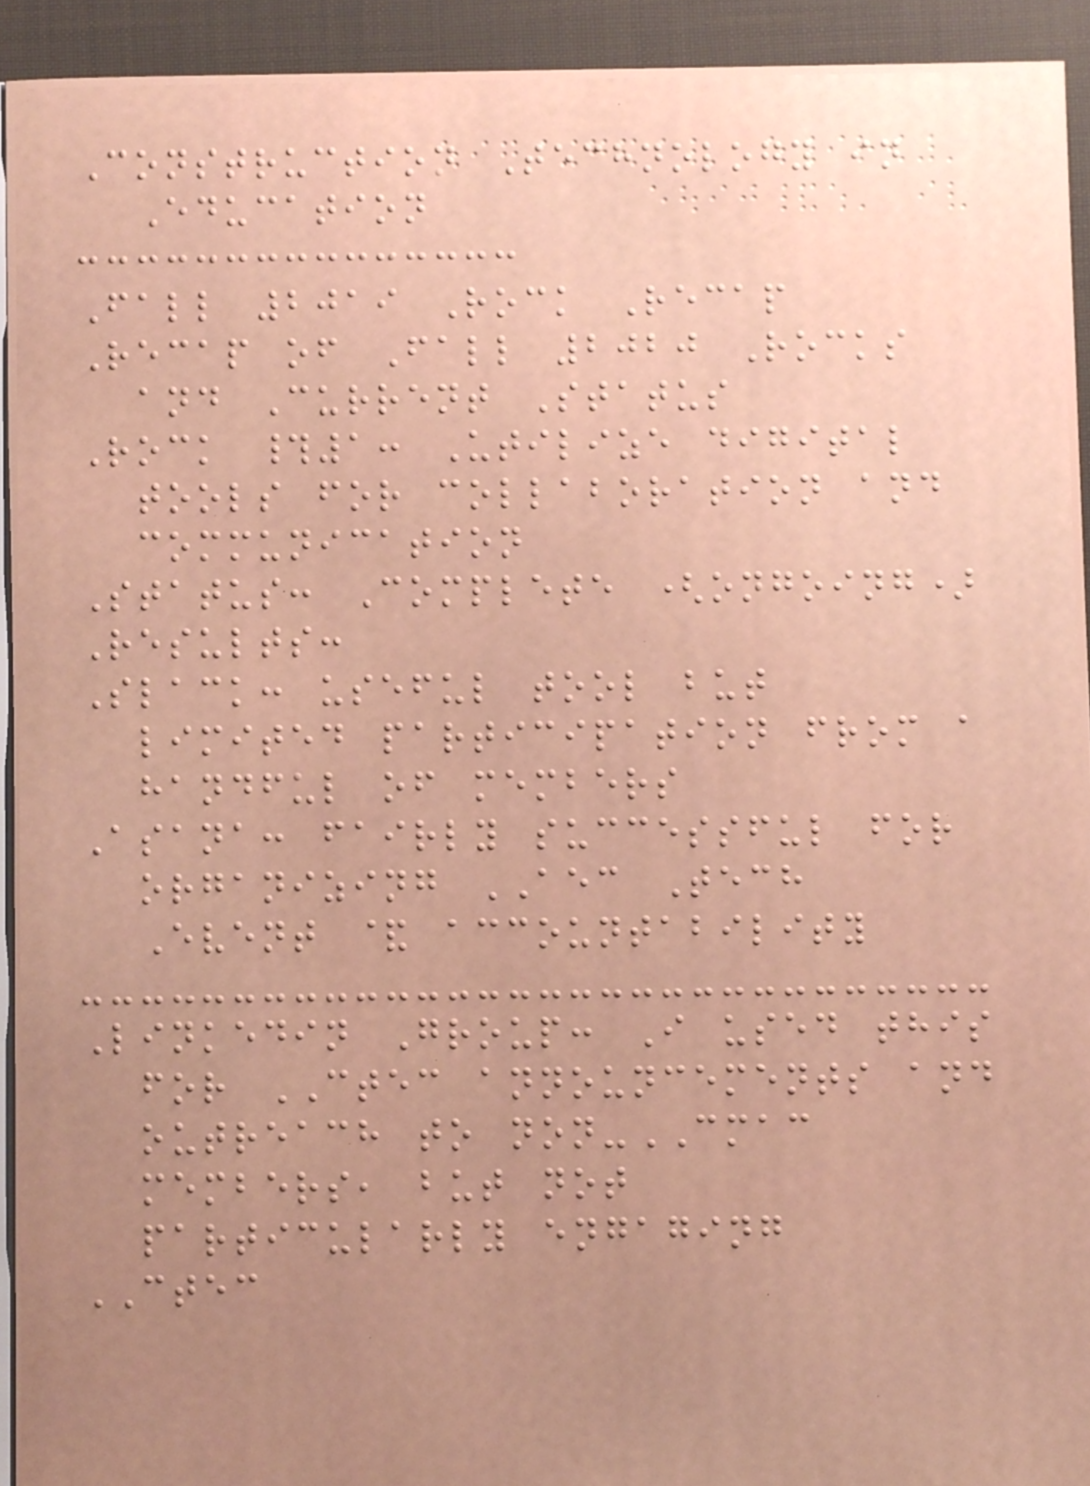Construction Technology in
Education
Fall 2019 Rock Recap
Recap of Fall 2020 Rocks
and Current Status
Rock #1: Utilize digital
tools for collaboration and
communication
Status: Complete (ongoing)
Results:
Slack: useful tool but
limited participation from a
handful of members
Asana: fairly successful for
organizing AEC Tech
Event & accountability
Linkedin Group: I used this
for CTEC announcements and
outreach to non-CMAC
members, but not
particularly engaging
CTEC
